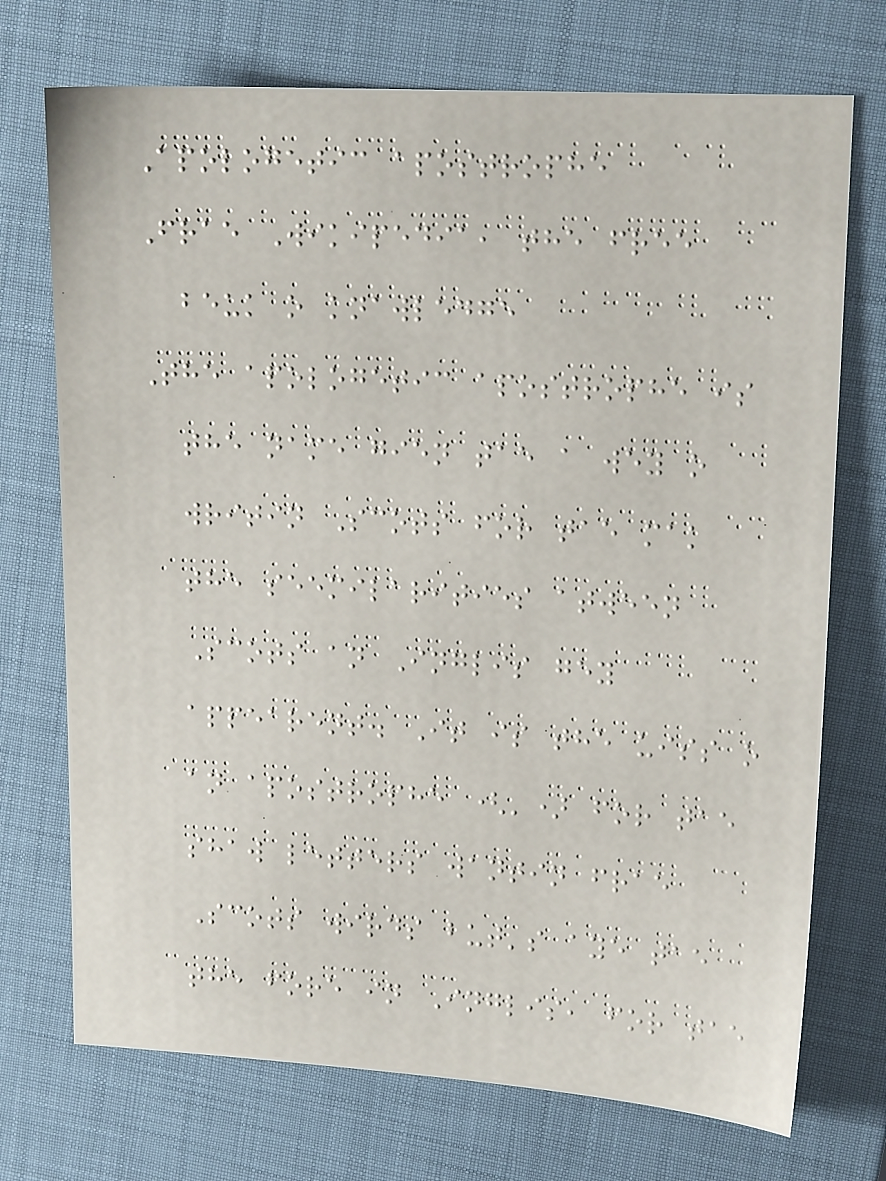Apologetic apostrophe
Frae Wikipedia, the free
beuk o knawledge
The apologetic apostrophe is
the name gien tae a wey o
writin Scots for tae mak
the seemilarities atween
Scots an Inglis gey
appearent. It is the uiss o
an apostrophe (') for tae
shaw letters wantin frae
Scots wirds but's aye tae
the fore in Inglis, for tae
